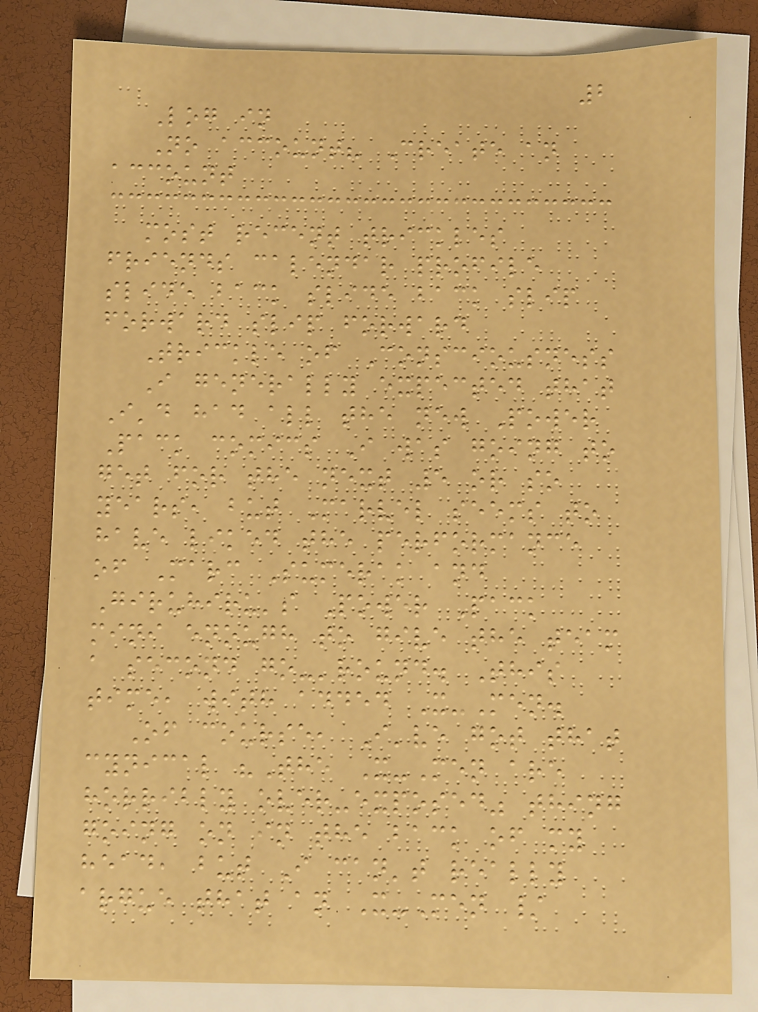2
Log in
No account? Create an
account
most recent trickles
friends calendar profile
slide back slide back slip
forward slip forward
Trickle of Consciousness
I generally expected that
I'd had all the new Power
Pack comics I was going to
get for the next 5 or so
years, but Marvel seems to
have liked the performance
of Marc Sumerak and
Giruhiru's Power Pack
mini enough to give the team
a second go-'round. This
time, with added X-Men.
Of course, I've got that
cynical "The X-Men are
horribly over-exposed" thing
going on in the back of my
head, but I can't really
argue that an X-Men /
